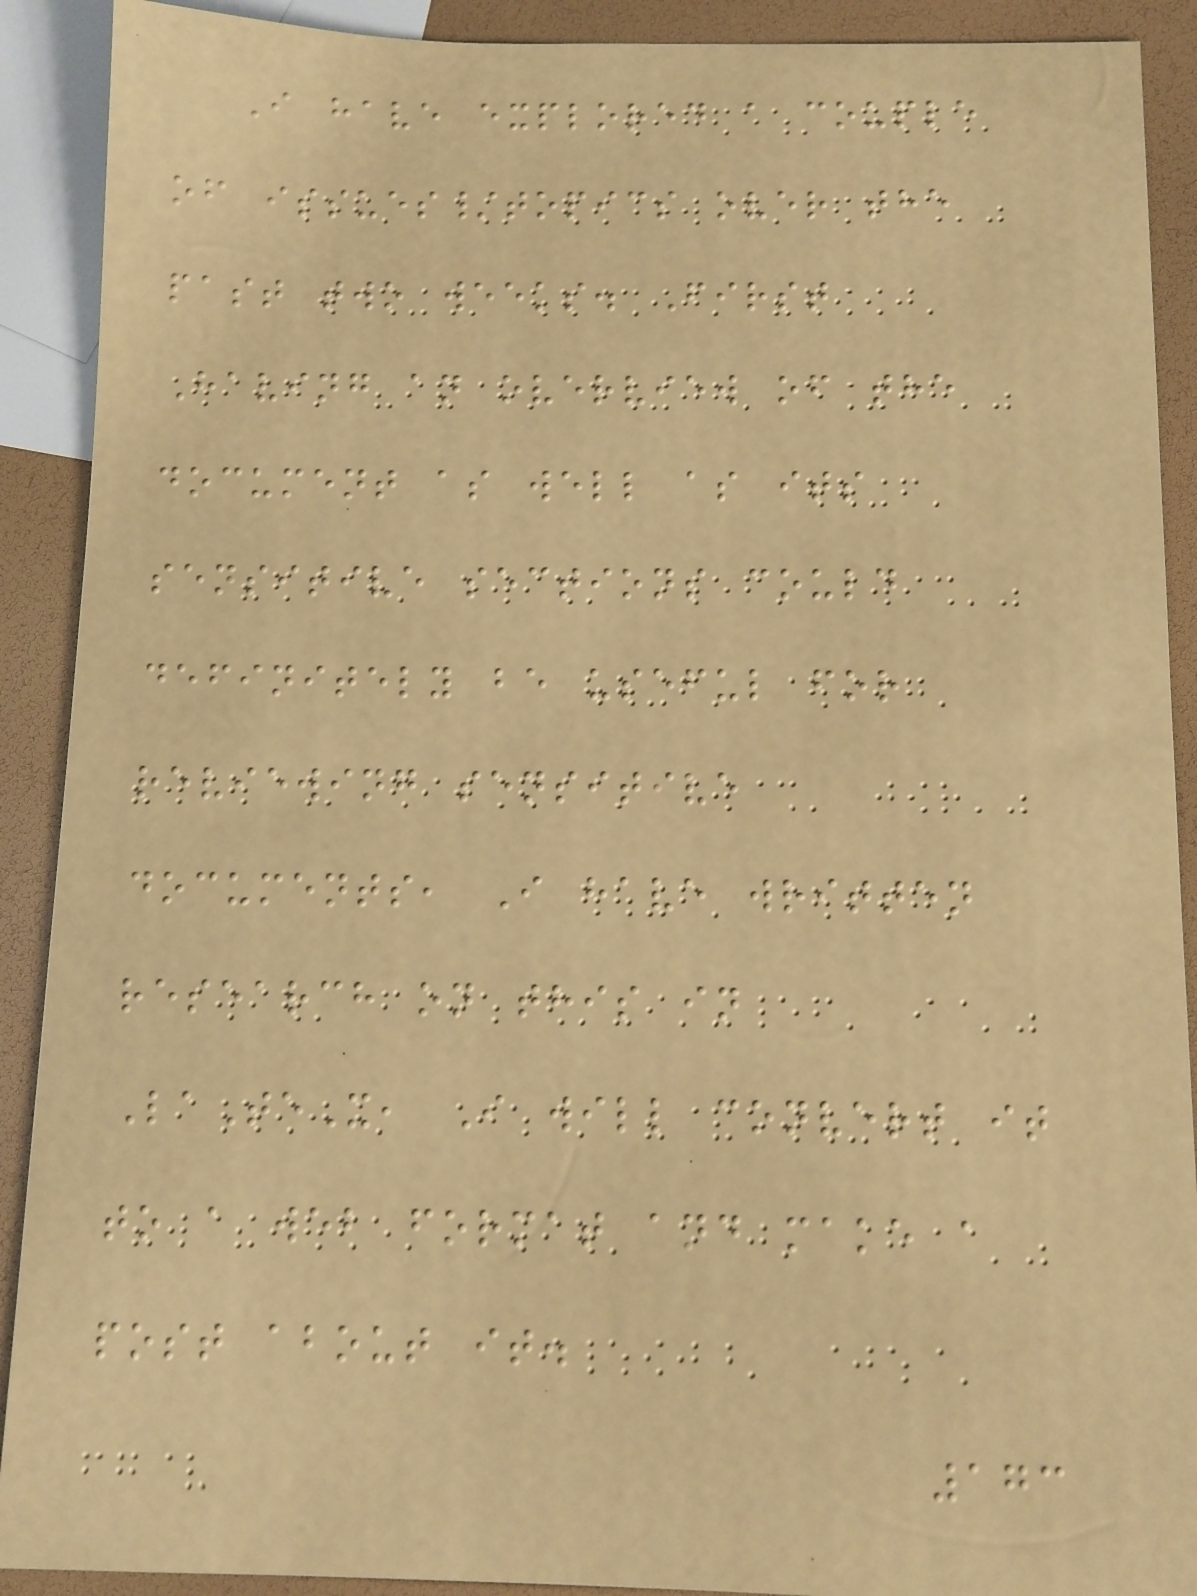I have explored a couple
of issues/topics over the
past two weeks. First
Having an overview of the
document as well as its
sensitive sections could
definitely be useful for
reviewing sensitive
documents, I have written
research on this in
LaTeX, I will convert it
to a web format and make a
post about it.
173
